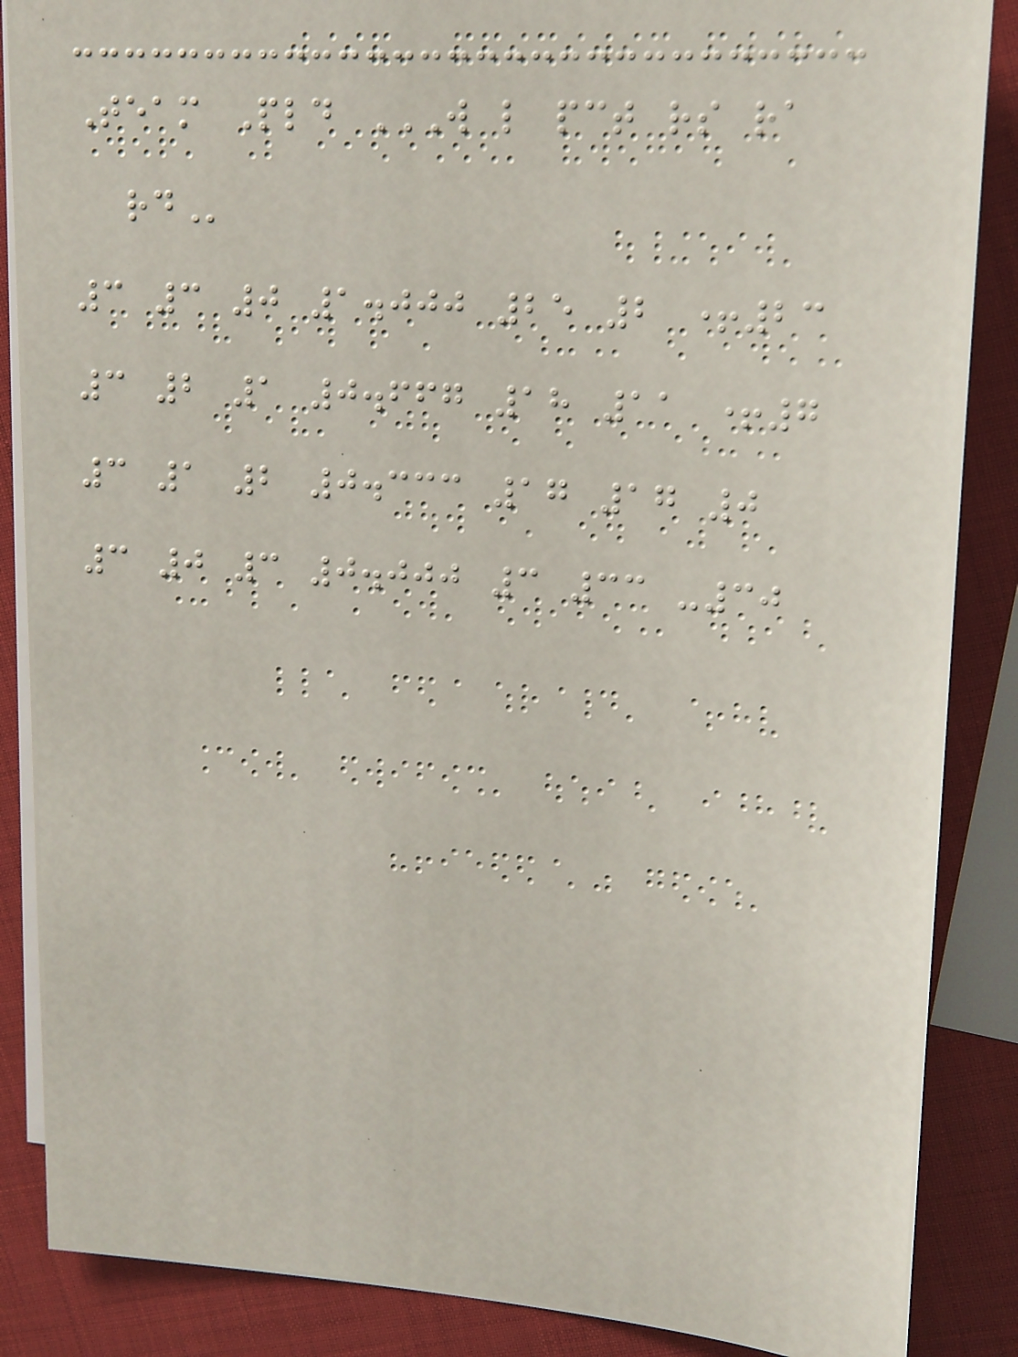Team Pld W L PCT RS RA
RD
3 3 0 1.000 25 2 +23
3 2 1 0.667 18 11 +7
3 1 2 0.333 17 17 0
3 0 3 0.000 3 33 -30
